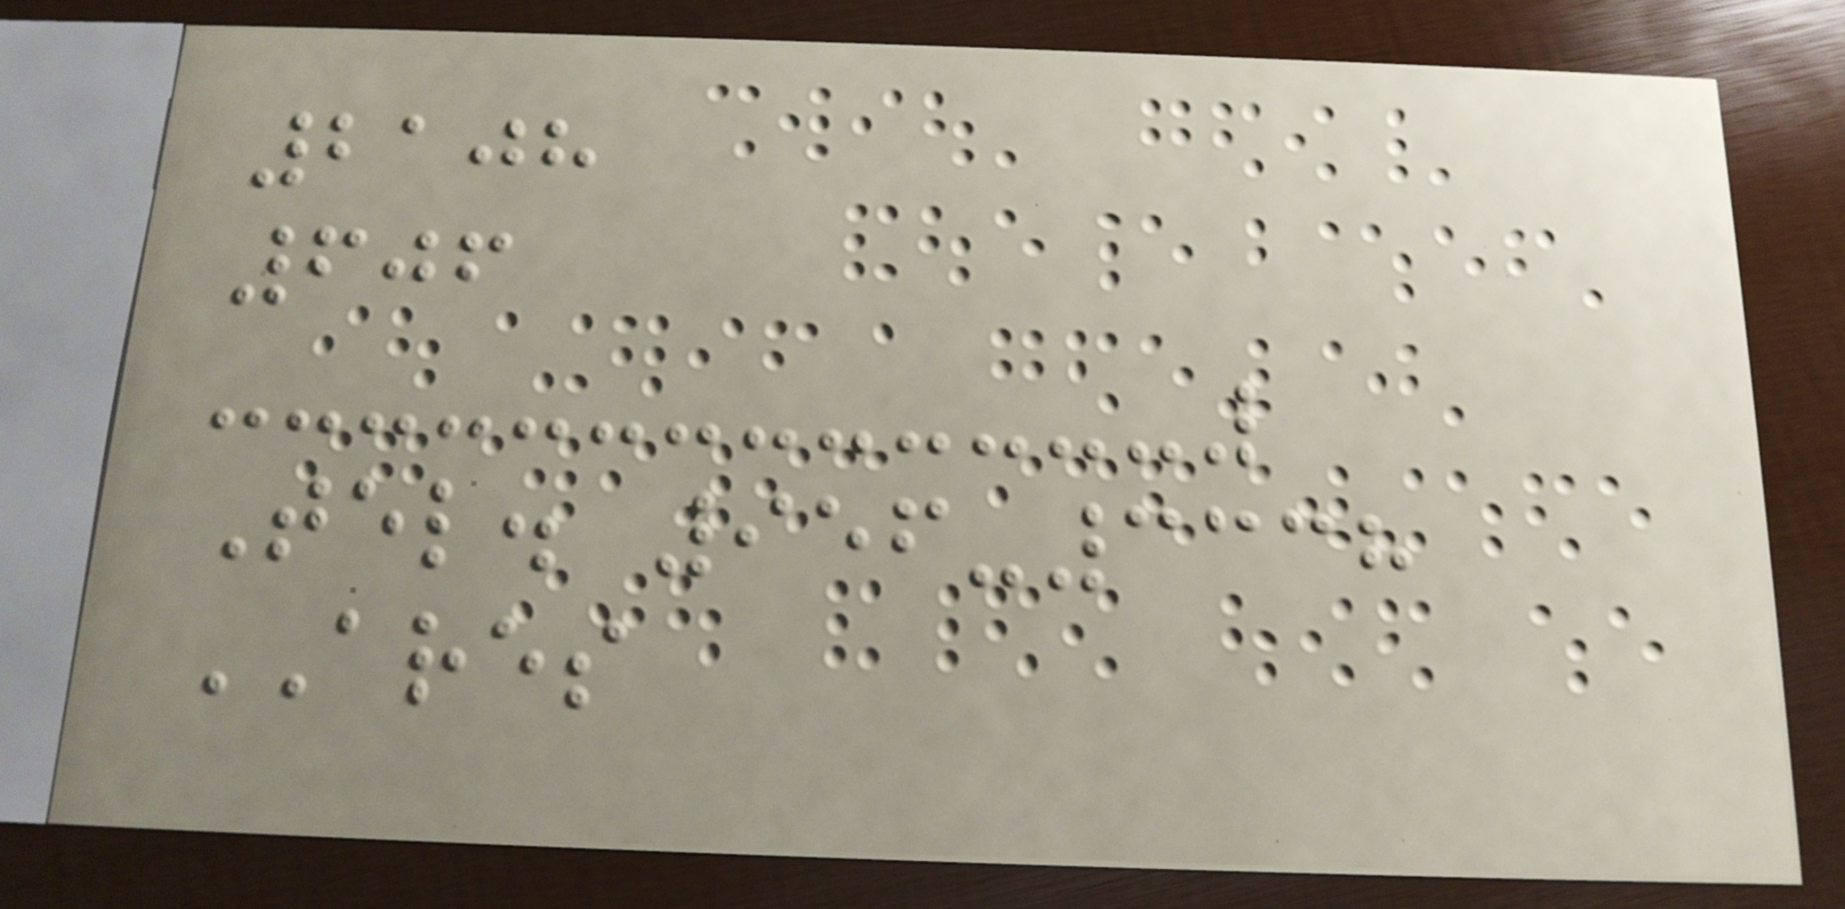2108
606
Tel. 956-3338
ARES
